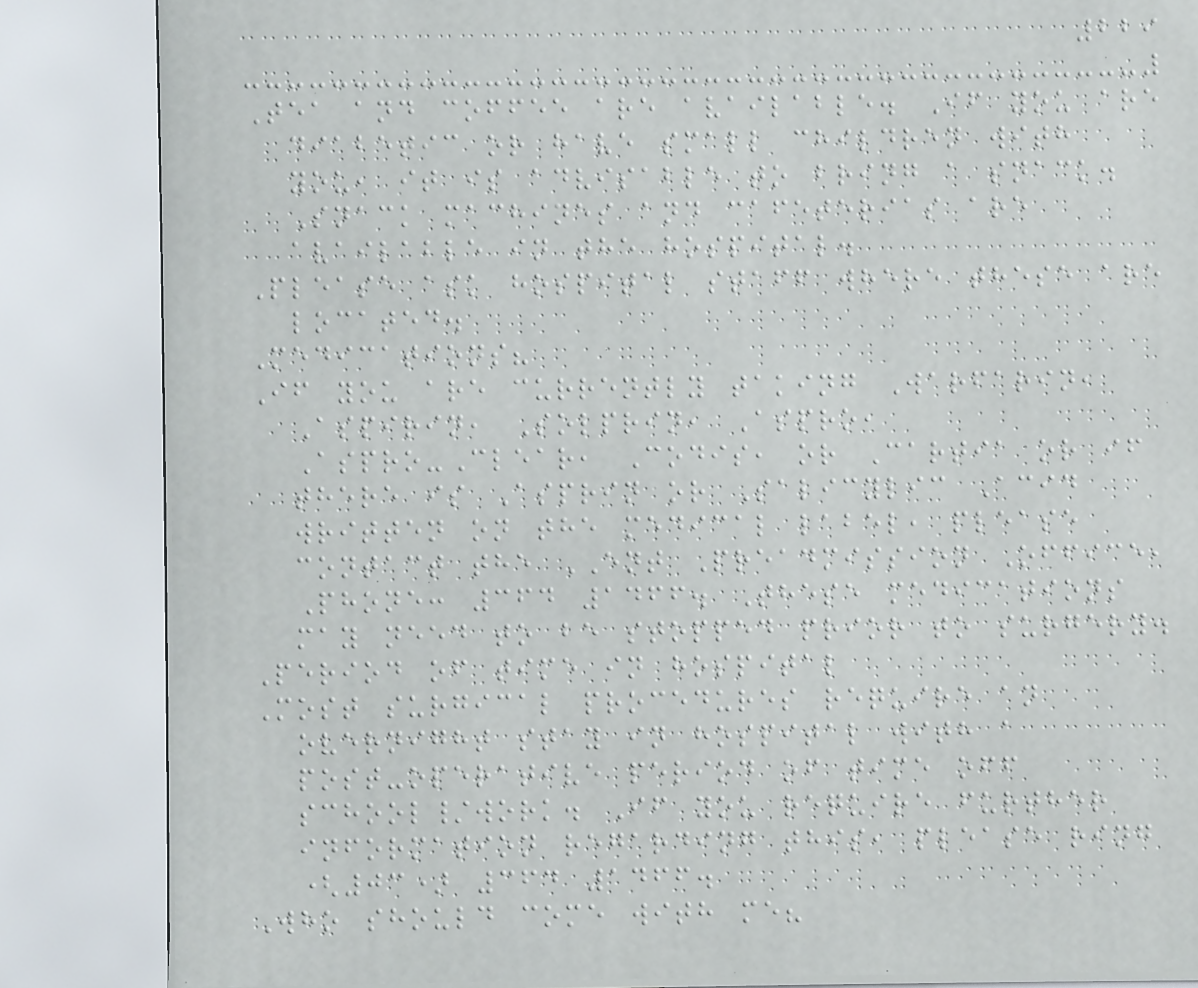229
Tea and coffee are available. If you are
diabetic or have small children with
you, it is advisable to bring a snack.
Snack machines and cafeterias are
available in the hospital.
Please ask hospital staff where these are
located.
Medications?
If you are currently taking Warfarin,
Aspirin, Solprin, Aspro,
Aspro-Clear, Codis, or Cartia or if
there is Asprin or Salicylic Acid
written on the medical label, please
contact the ENT Preadmission Office,
Phone: 364 1466. These medications
may need to be stopped prior to surgery.
Period of time in hospital
Most surgical procedures require an
overnight stay in hospital with a
post-operative period of time off
school/work. If you require further
information regarding this, please ring
(03) 364 1466.
Who should come with me?
